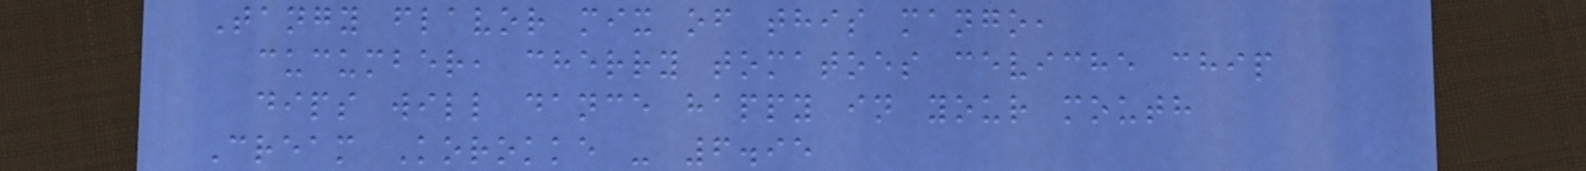Tangy flavor mix of this mango,
cucumber, cherry tomatoes ceviche chip
dips will dance happy in your mouth
Cream Korokke - 6.95
